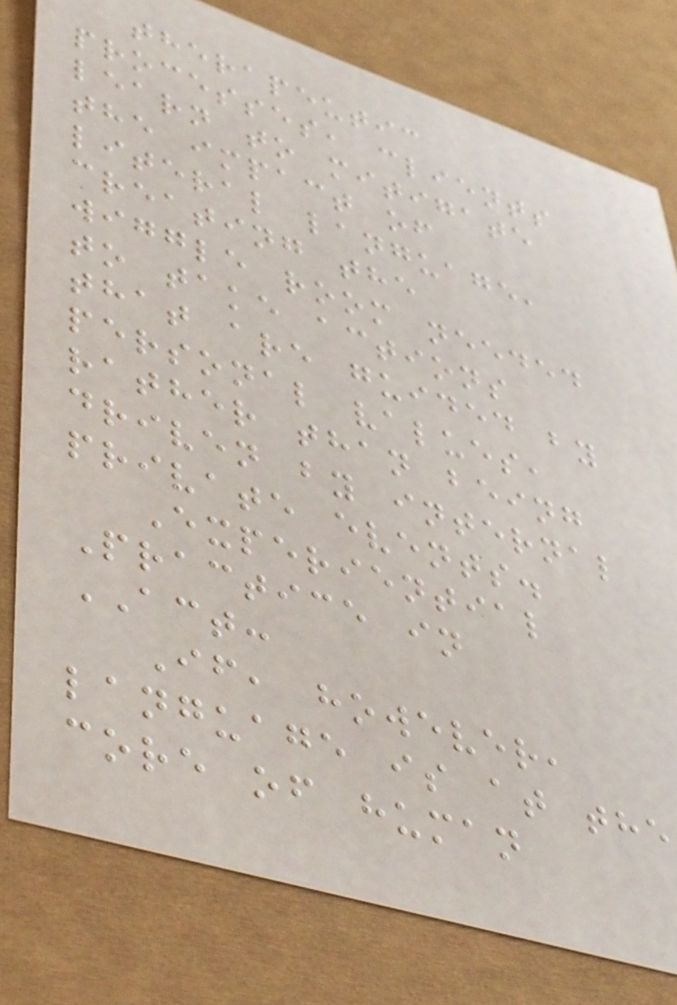therapeutic
processes, clients
learn to mitigate
the impact of
literal language,
creating the
wiggle room needed
to take actions
that are guided by
personal values,
rather than being
driven by internal
private events.
Experiential
Practice in
ACT:
If, however,
language is at the
core of human
